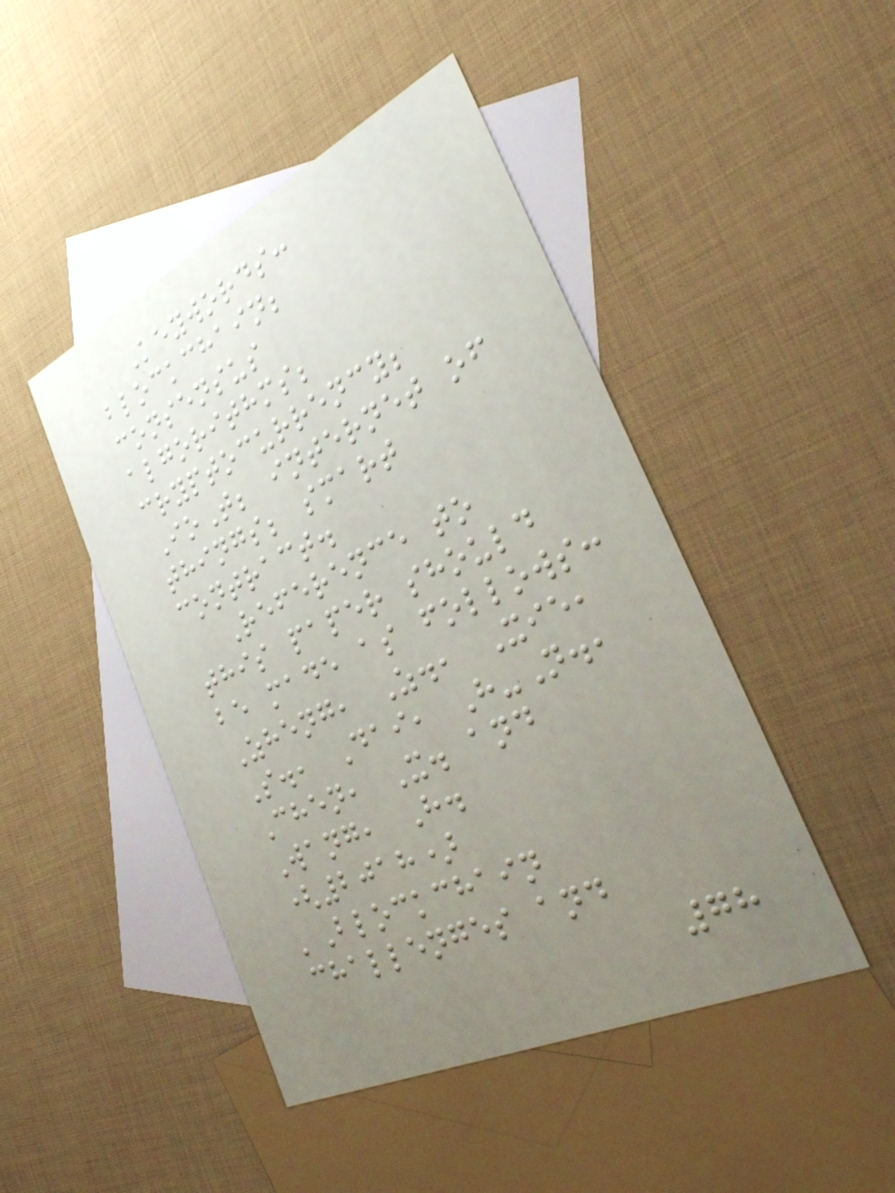Keywords:
blockchain;
consensus
algorithms;
cryptocurrency;
IoT; internet of
things; smart
contract.
Reference to
this paper should
be made as follows:
Zheng, Z., Xie,
S., Dai, H-N.,
Chen, X. and
Wang, H.
(2018)
'Blockchain
challenges and
78
